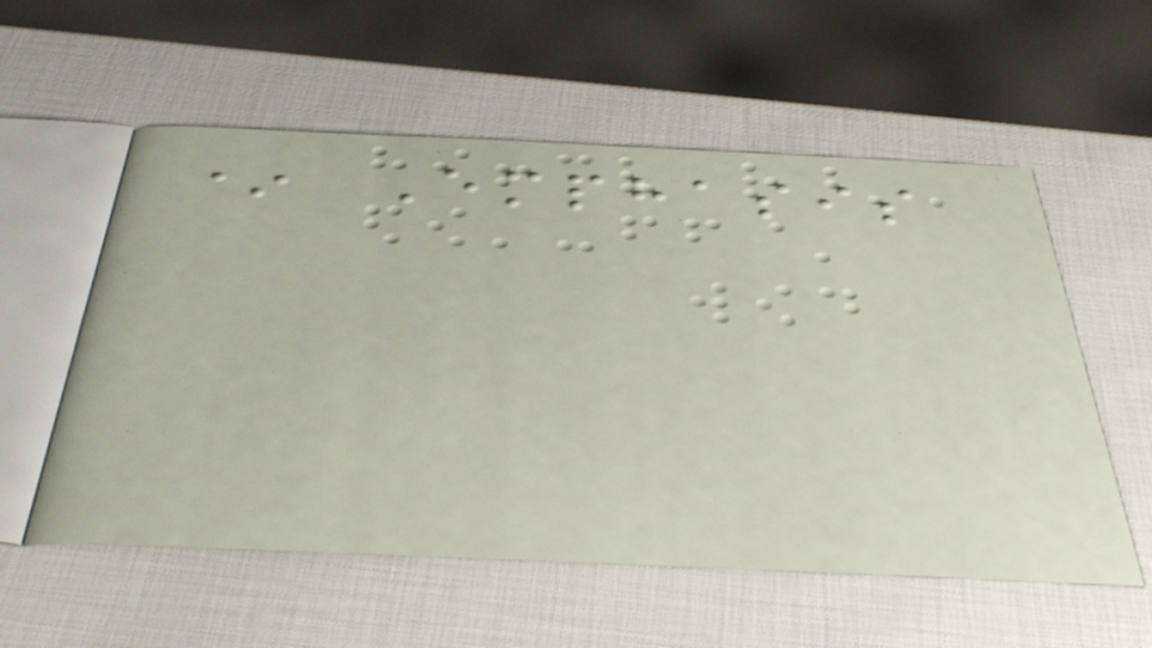* Emphasis
